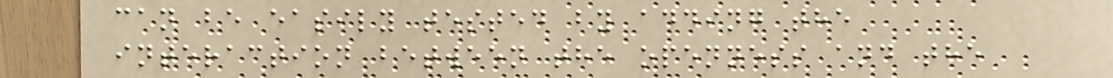can be easily tested by adding the
interaction between the openness and the
